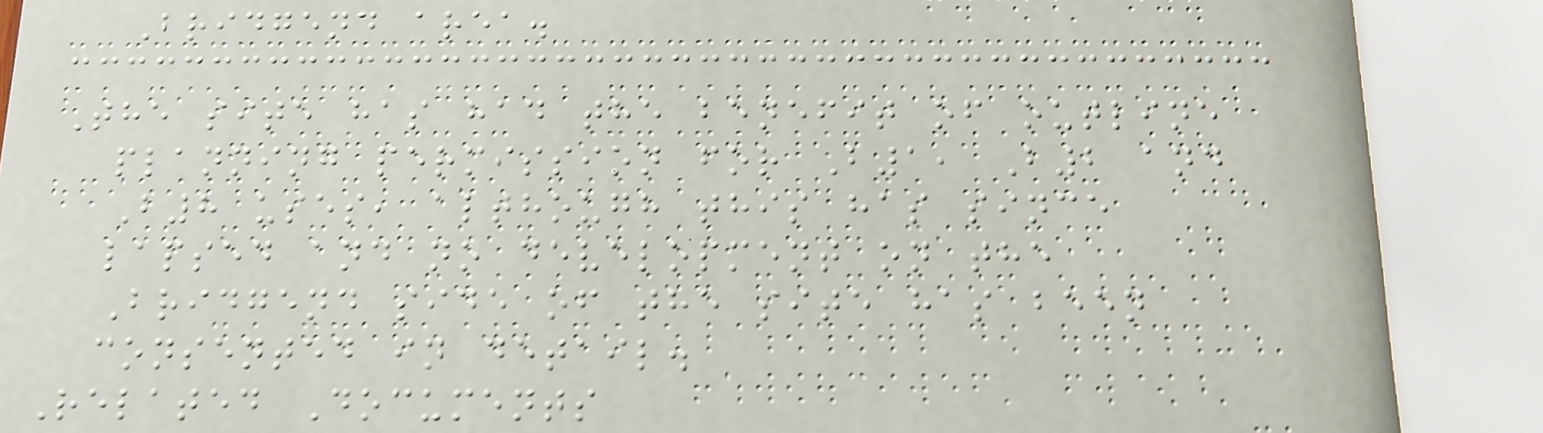Bridgend area.
The site has had the benefit of outline
planning permission for B1, B2 and
B8 uses, although this has since
lapsed and no development on the
Bridgend side of the site has been
consented in detail.
Related Documents
